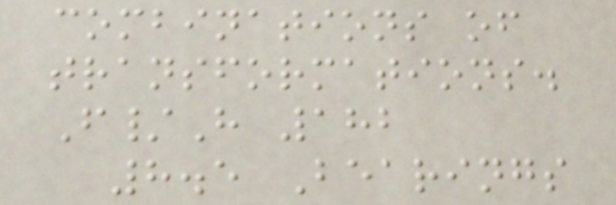combinations of
transformations.
F/H 182
8.5 Bearings
